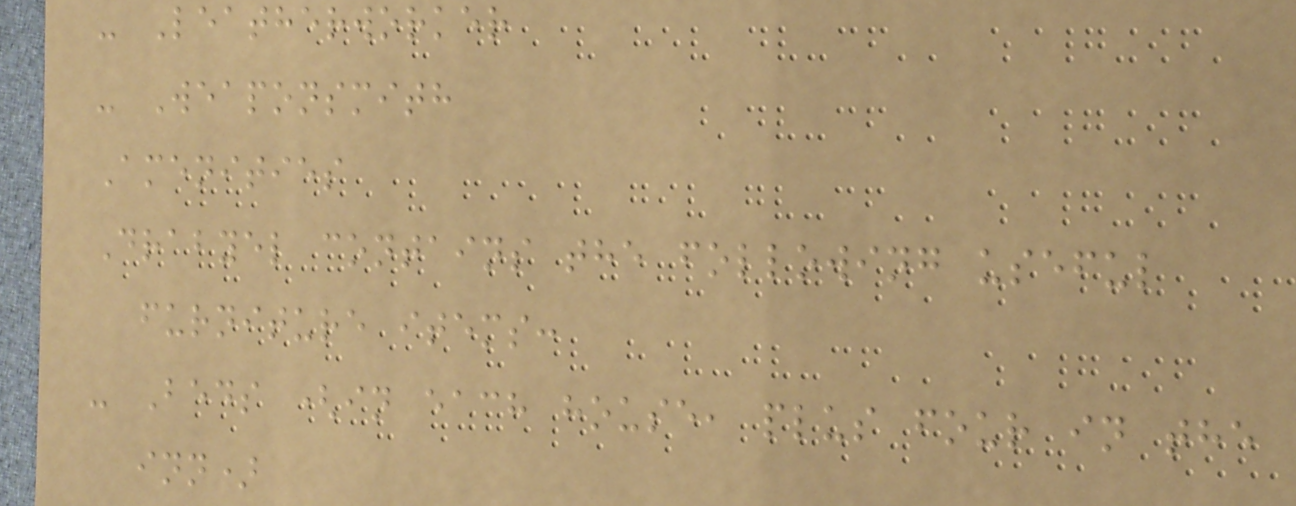- Leatherworker
- Weaponsmith
Amenities
Drabyel contains the following useful
furniture items:
- Beds (in each house, plus four in the
inn)
